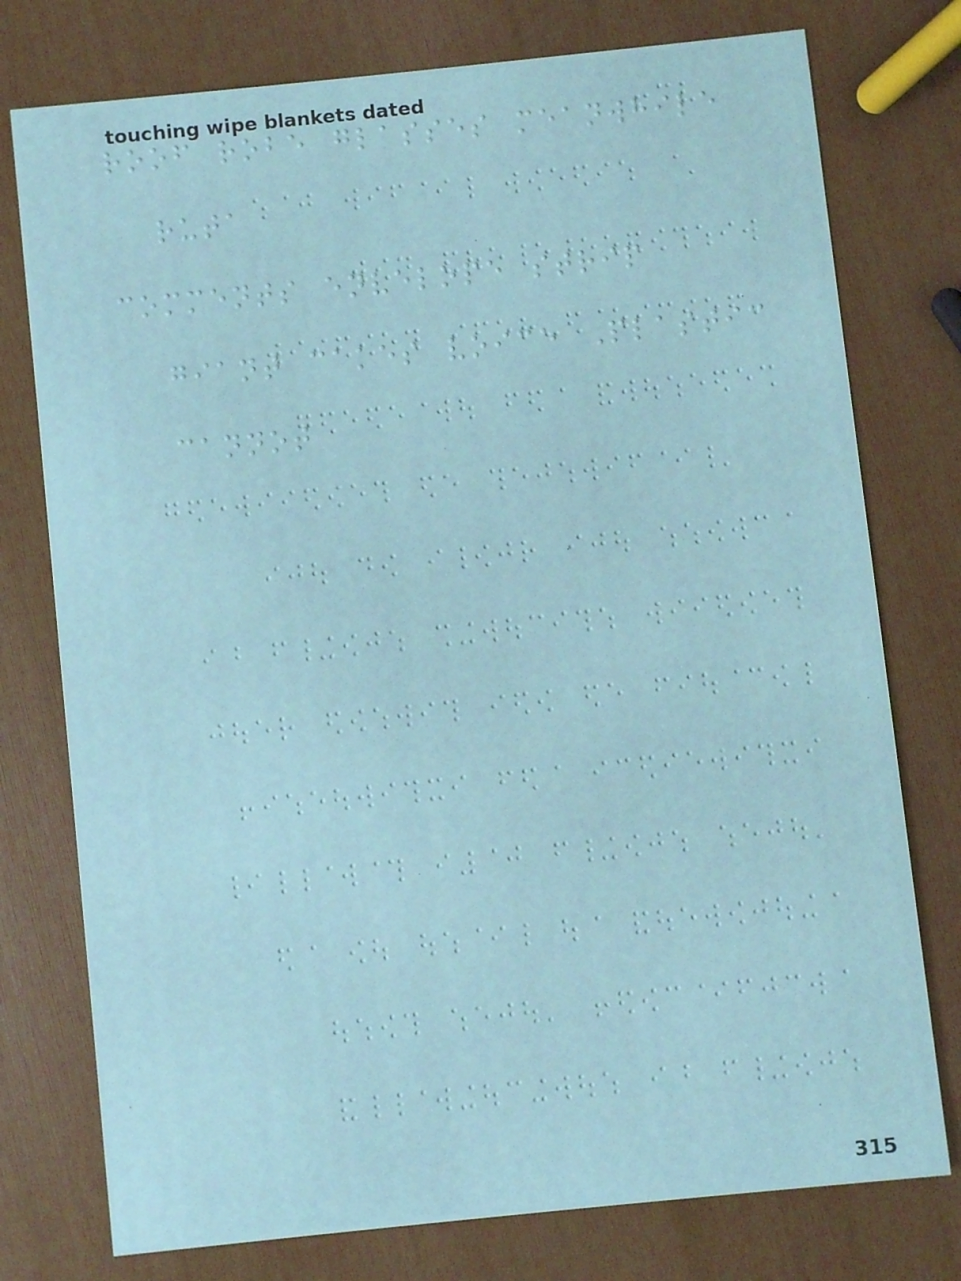roof robe glasses meanwhile
ruta
comments envelope strip
giant cakes voice Plastic
cannot
